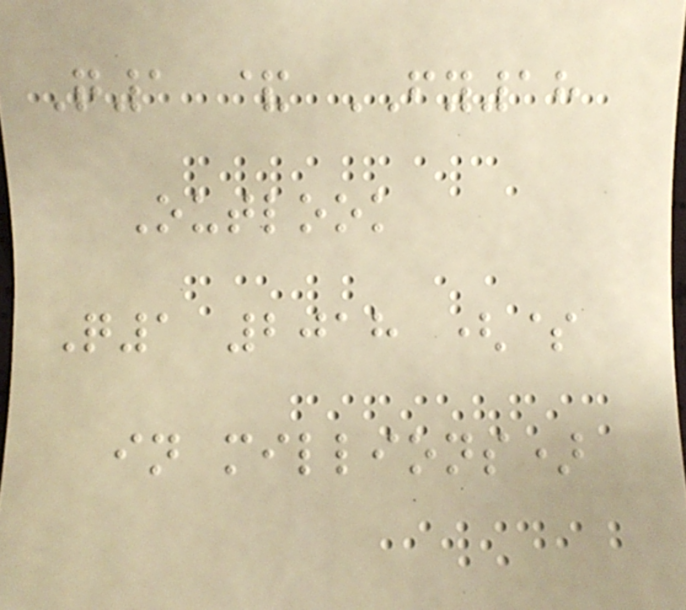Q1 & FY18
Outlook
Q1 2018 ($
in millions)
